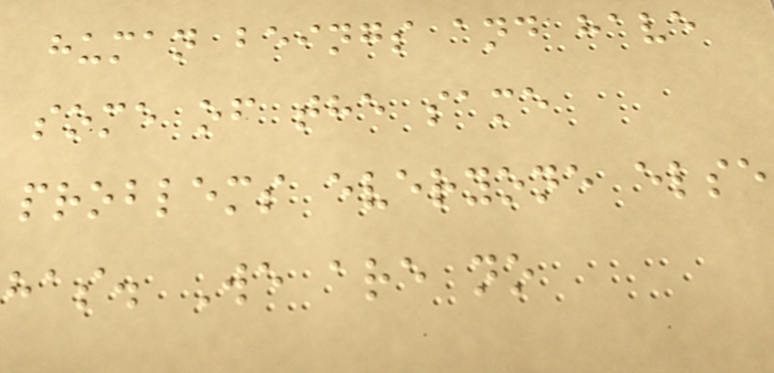human beings and have
some of the same
problems everyone else
has. We are no
